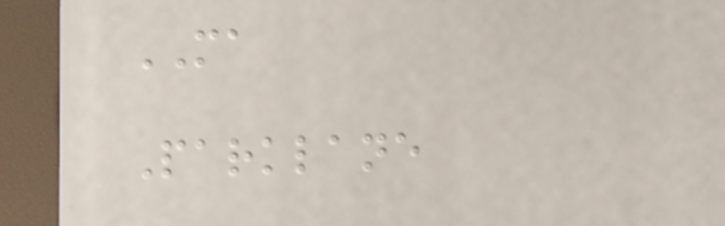MA
Parklane
